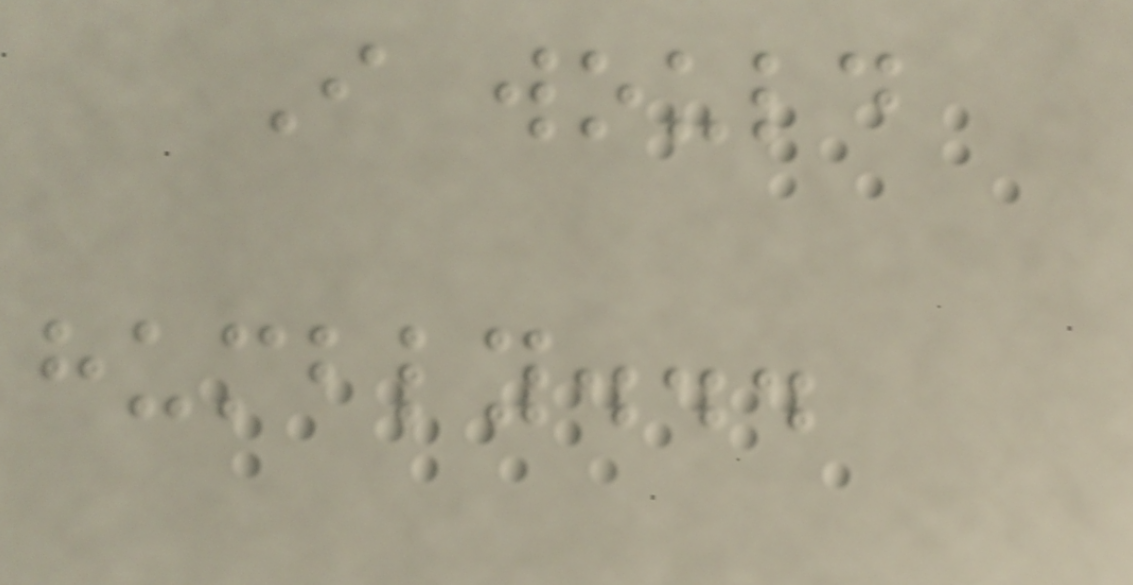I would
humbly...
